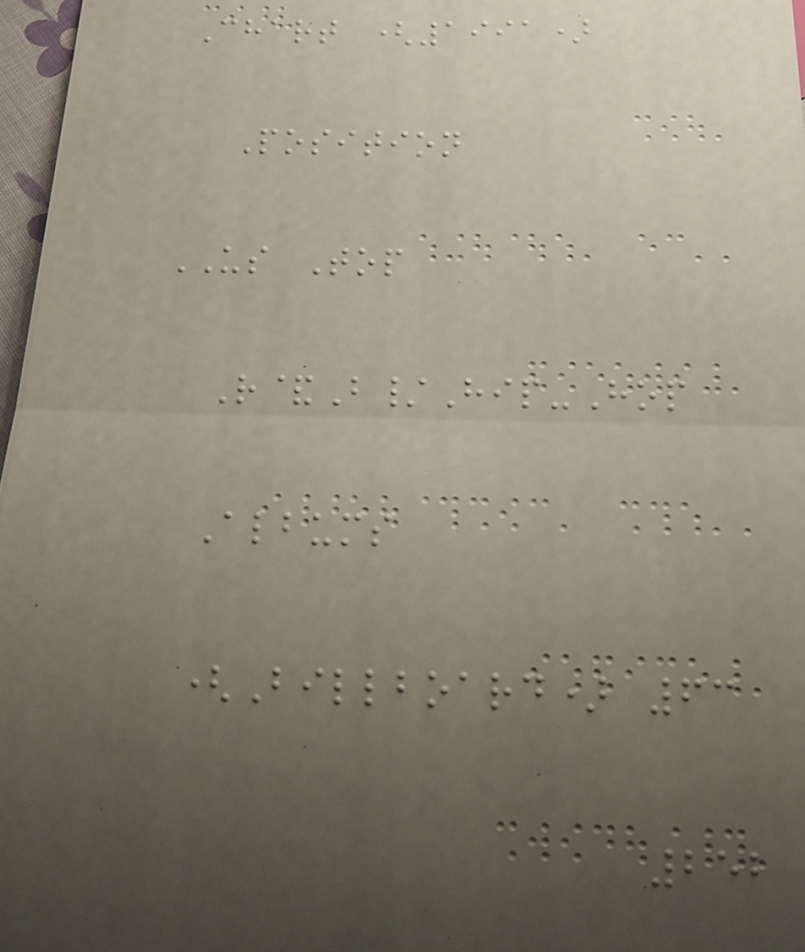Chart (1991)
Position
US Top
R&B/Hip-Hop
Albums
(Billboard) 63
252
